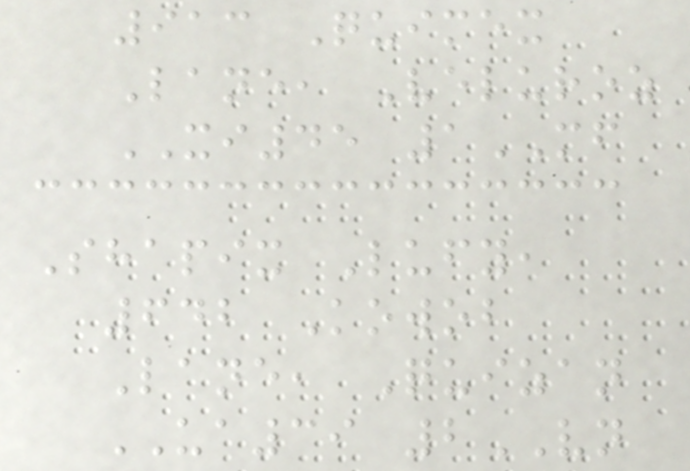913 Quimex
Lane, Veluroz
XI45 1MF
Shapix Lufy,
642 Kowob
Lane, Quizan
UA39 2VN
